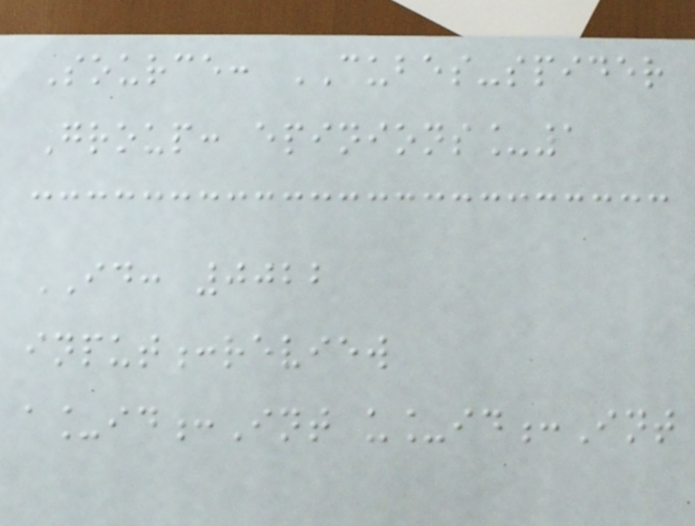Source: CUBES-spider
Group: epinions_1
ID: 0022
input:review
a_id:Int u_id:Int
